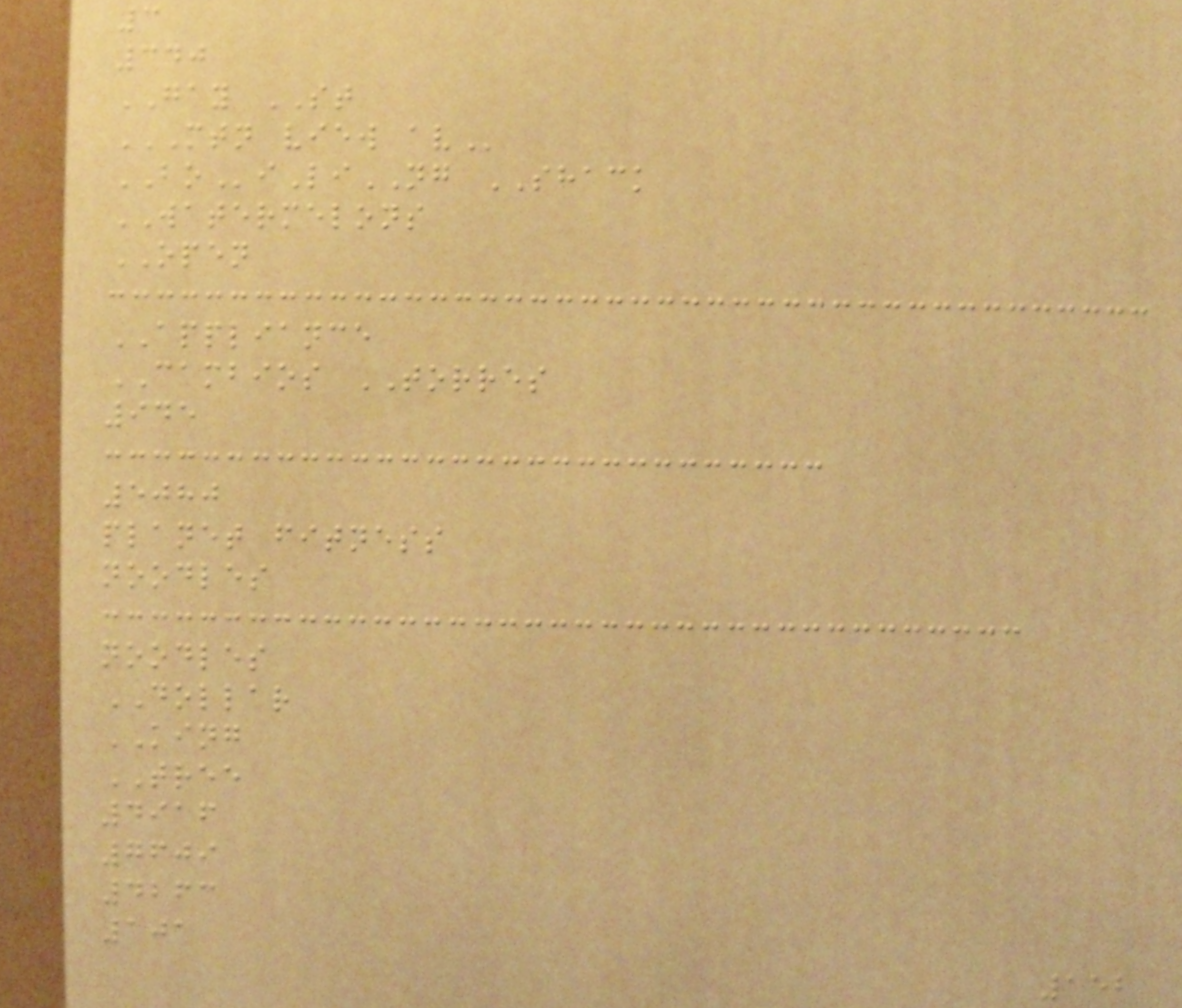3
340
GAY ST
MTN VIEW AV
BOiLiNG SHACK
WATERMELONS
OPEN
APPLIANCE
CAMBIOS TORRES
945
5080
planet fitness
noodles
noodles
DOLLAR
KING
TREE
4916
7609
4263
101
152
